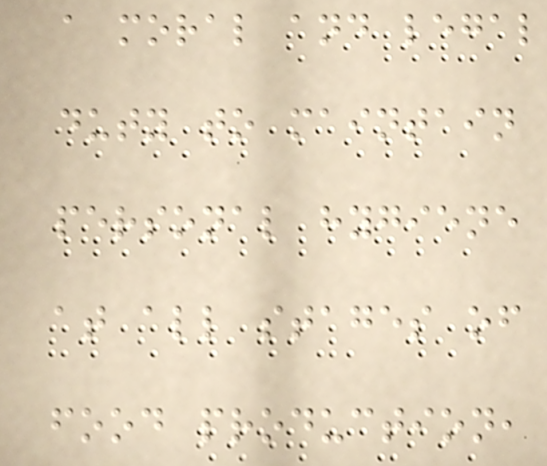a moral and legal
duty to maintain
personal hygiene
at all stages of
food production,
